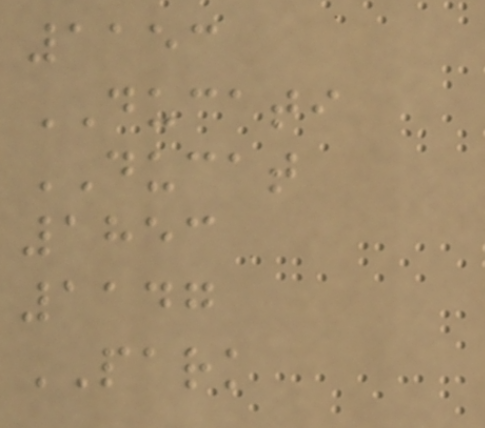1153
DUCATI
DUCAT
1853
1147
PARK
